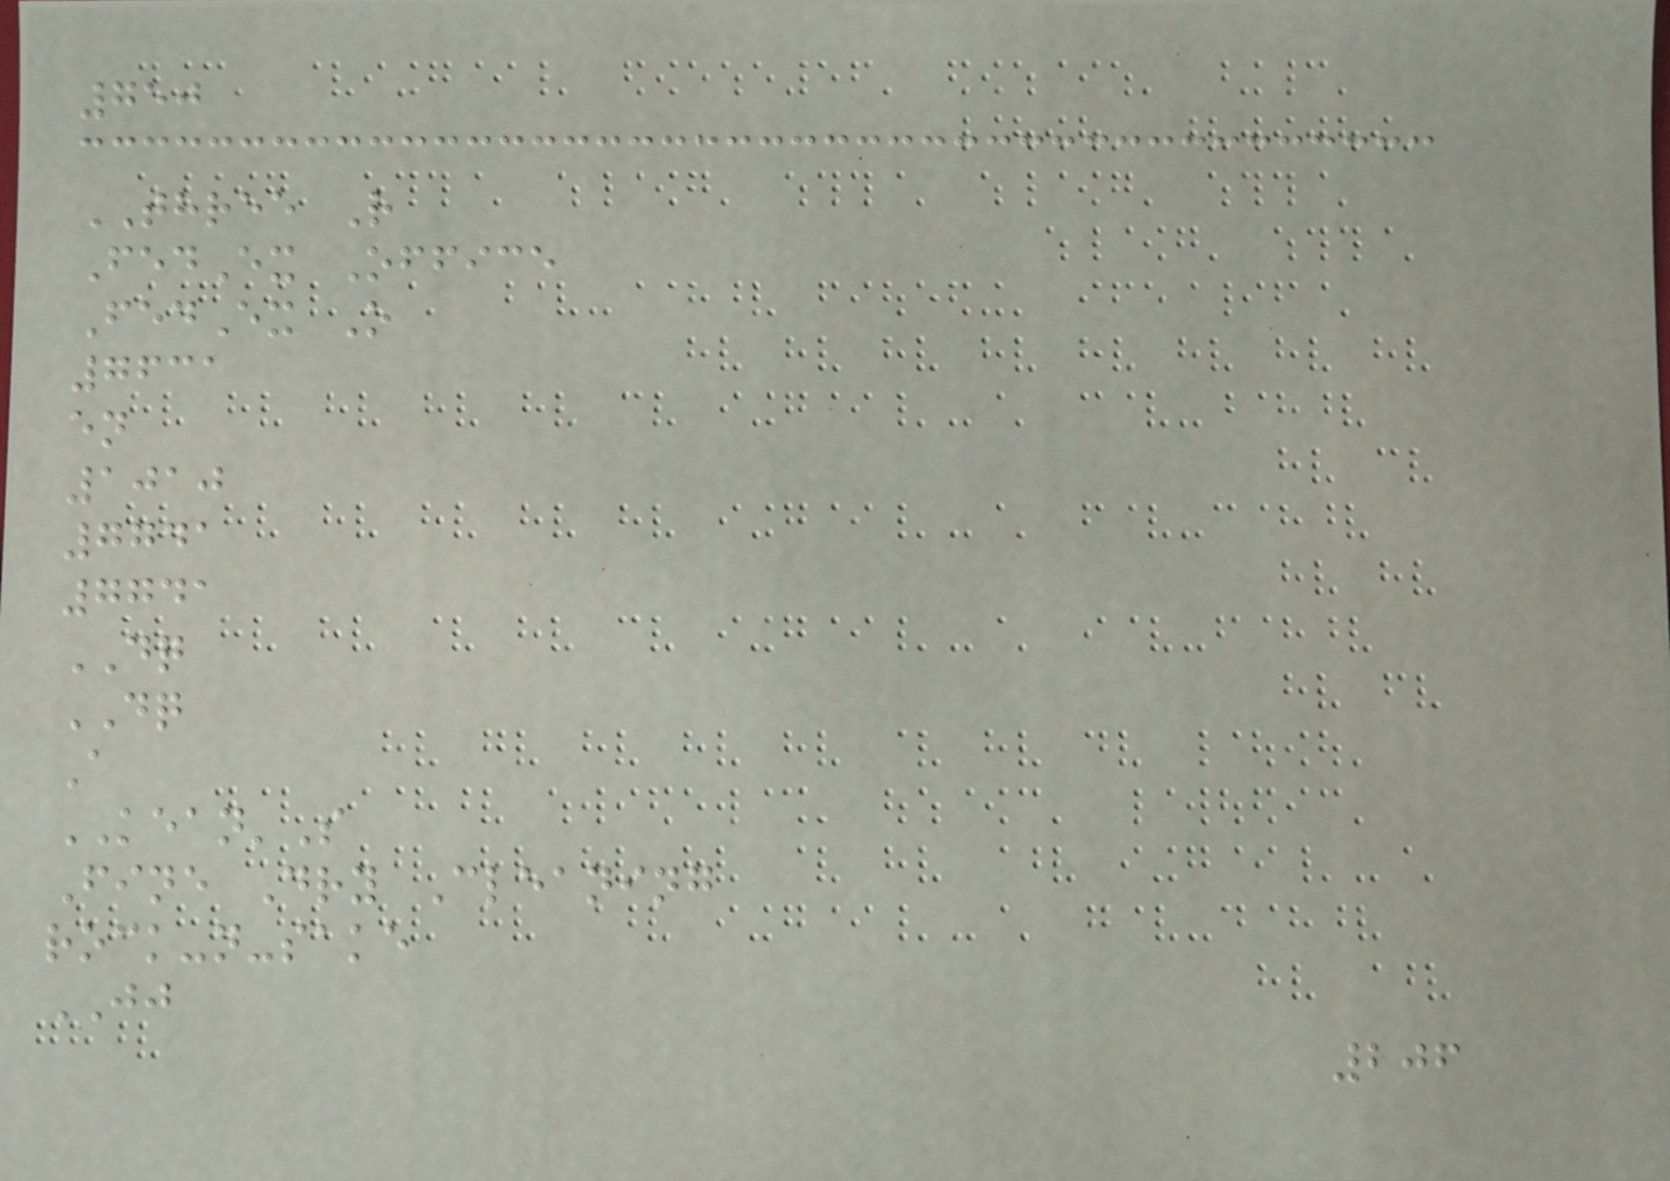750
THREE R
FedEx Office
FedEx O
7631
en
1010
7741
7741
DQ
DQ
A
KEAN'S
Fine Dry Cleaning
rock-n-sake
JJ
206
